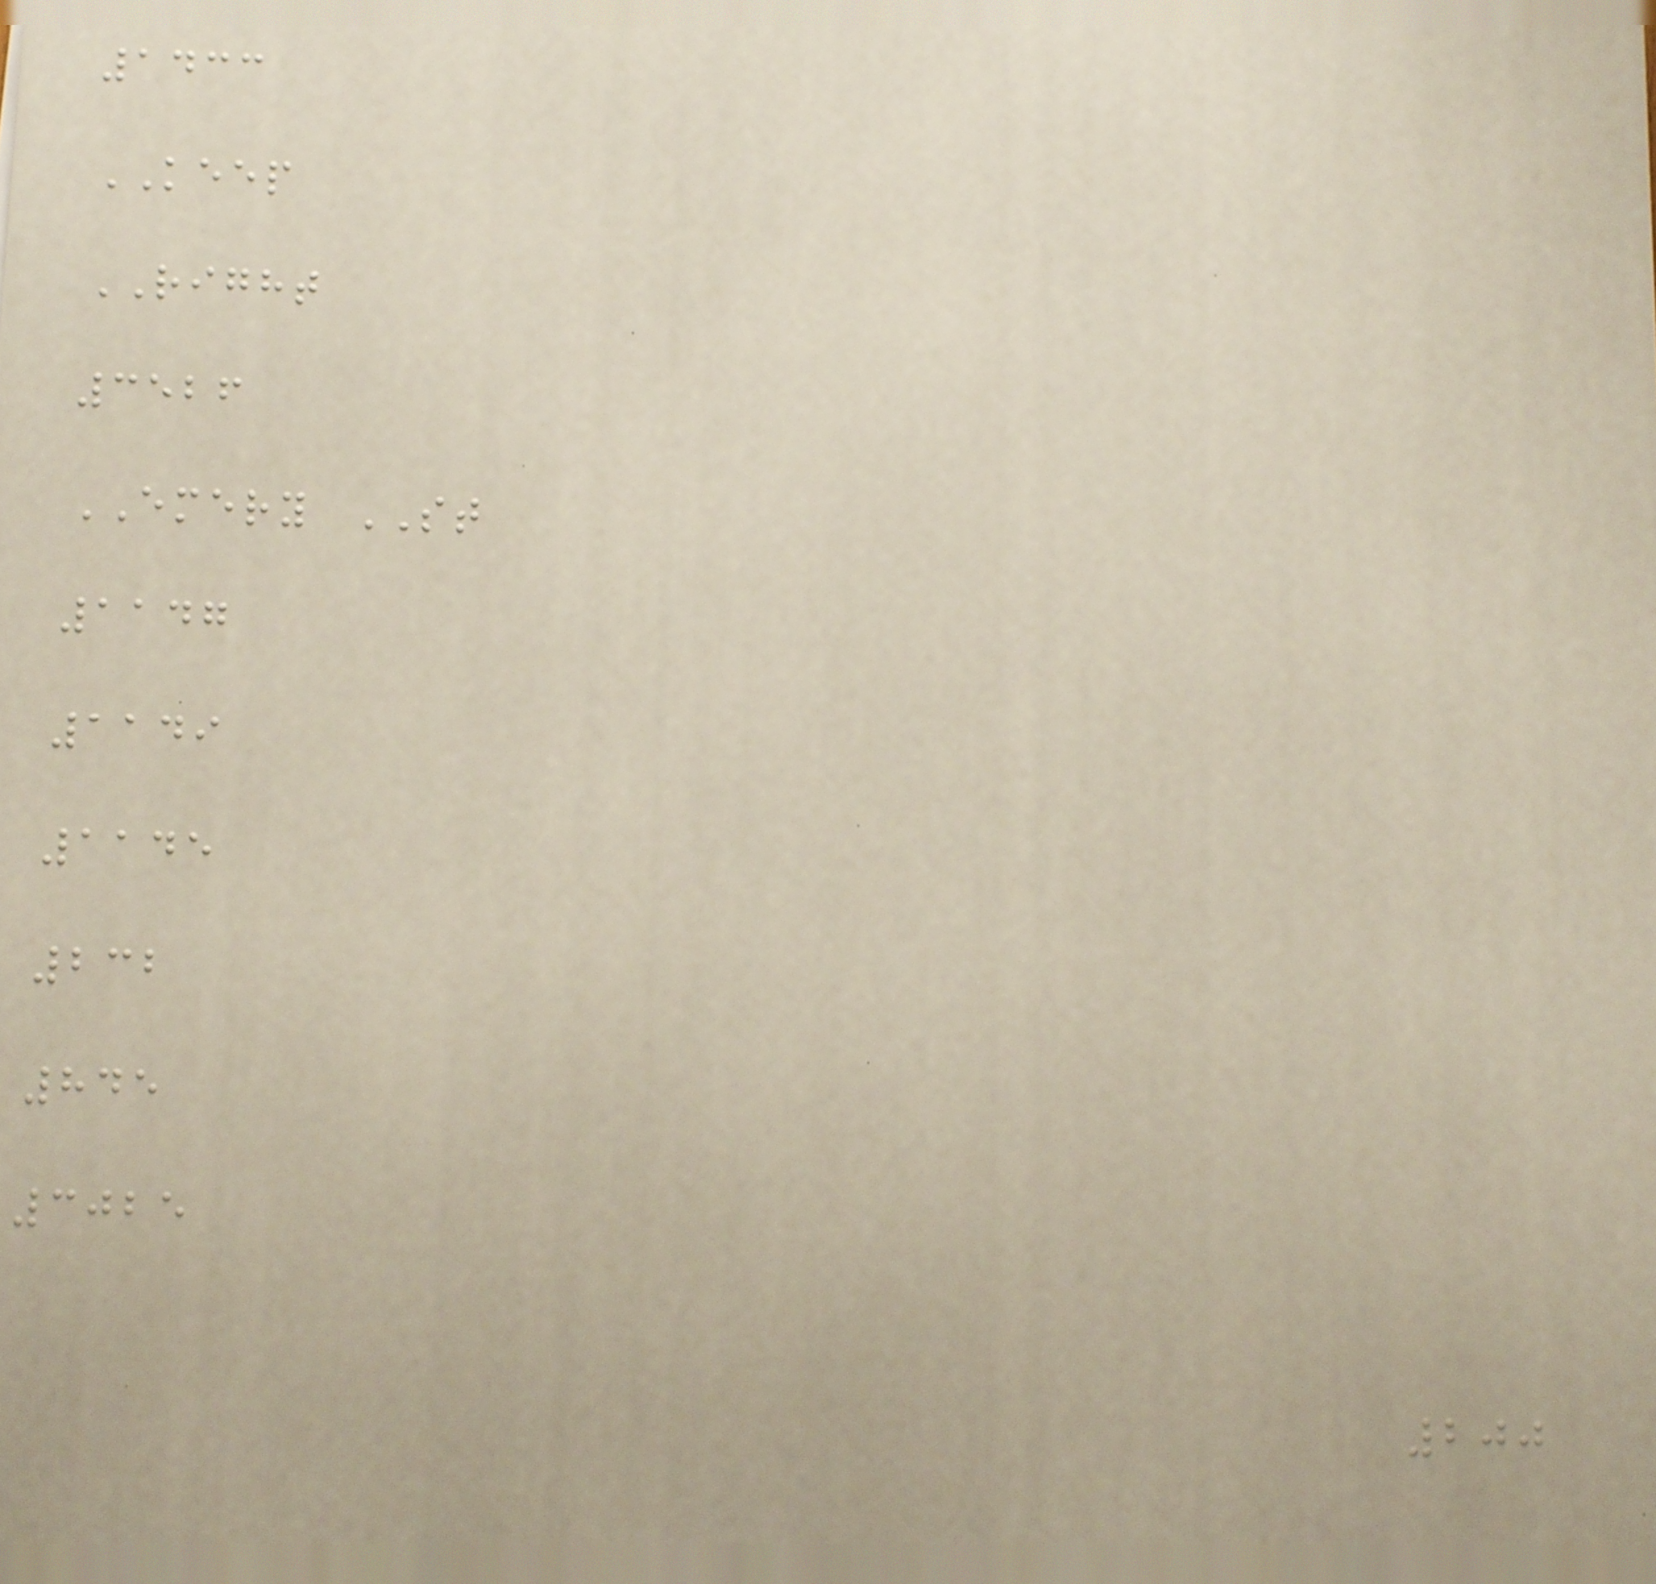1433
KEEP
RIGHT
3526
EMERY ST
1147
1149
1145
232
845
3025
200
